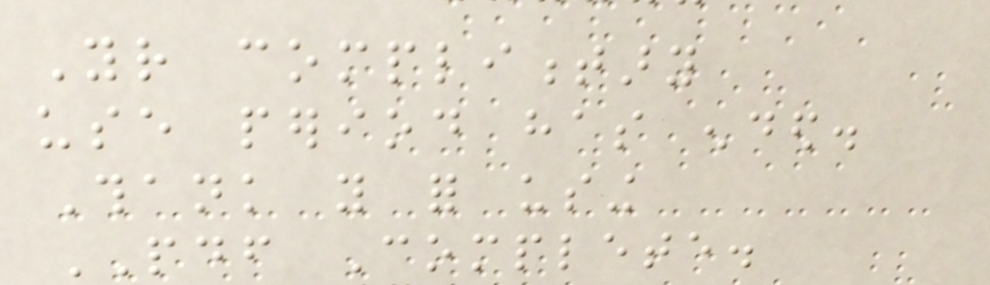Your complimentary
use period has ended.
Thank you for using
PDF Complete.
